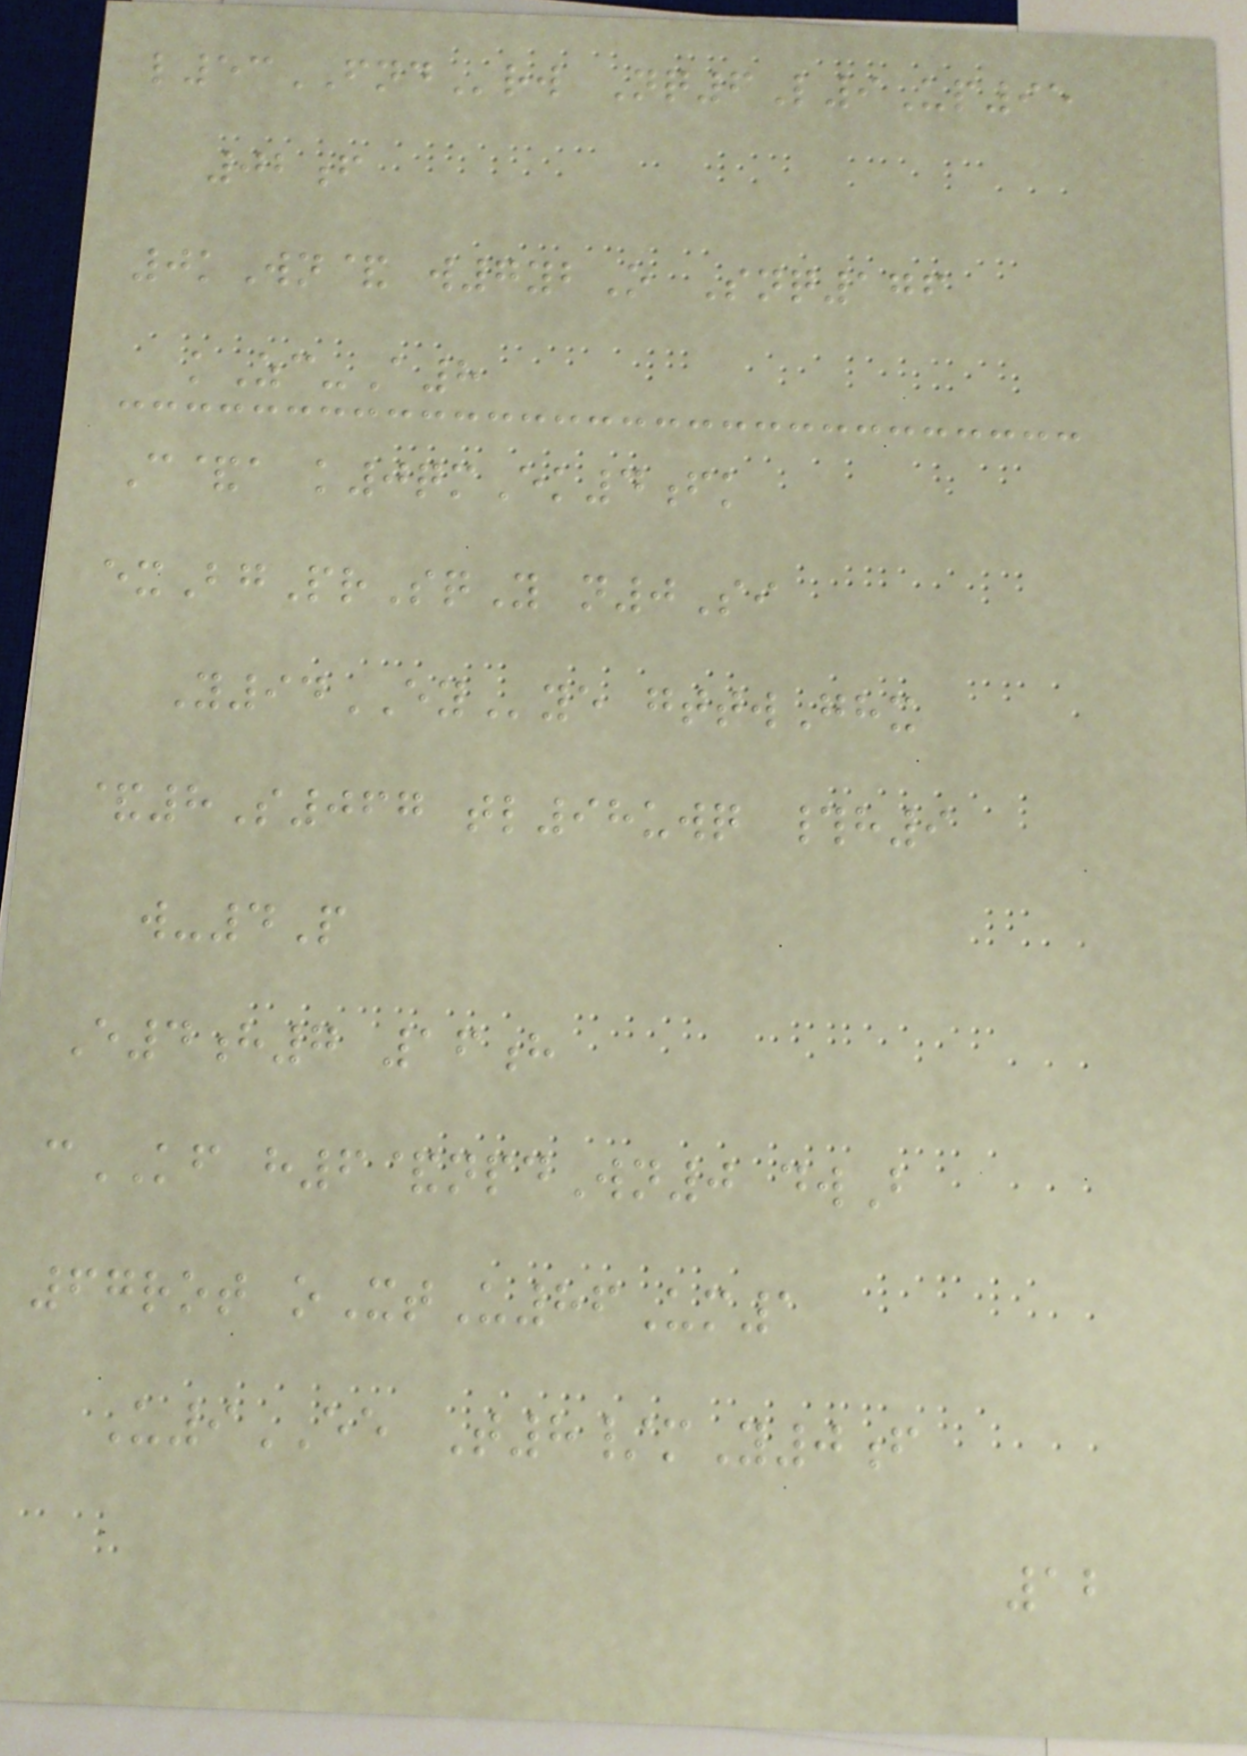l53FNDrw Nq6L9Up95
02f
0kWn& w7ybO Snq176
kZc-A8
C&a k0qmEk4fk
exBgPrSqY n0Si
Y94EYye gttwGhx
&8S067 tl98uwq #h9
w-4P
E4h7 16h
cKF h6&npdWn0 dwB
67rot oXtU86Um1
U9EE T8/mY0f
12
